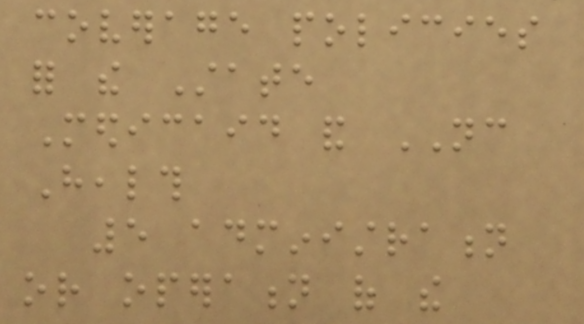coverage policies
for the State
Medicaid and NC
Health
5 administration
or operation of the
